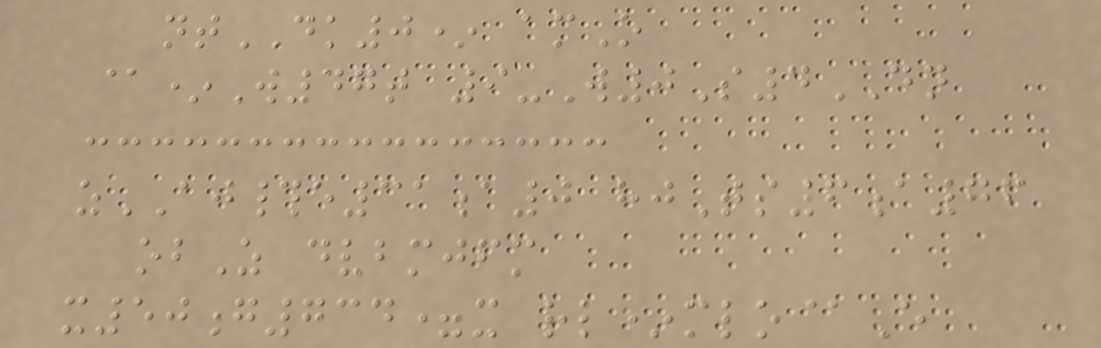ntDK0* amO
@*W47t 9-W0S4DN
zAJ#e31a0 hjTs6a76
obZ dvbmjfm
x50g734=x rl*mlo@E
